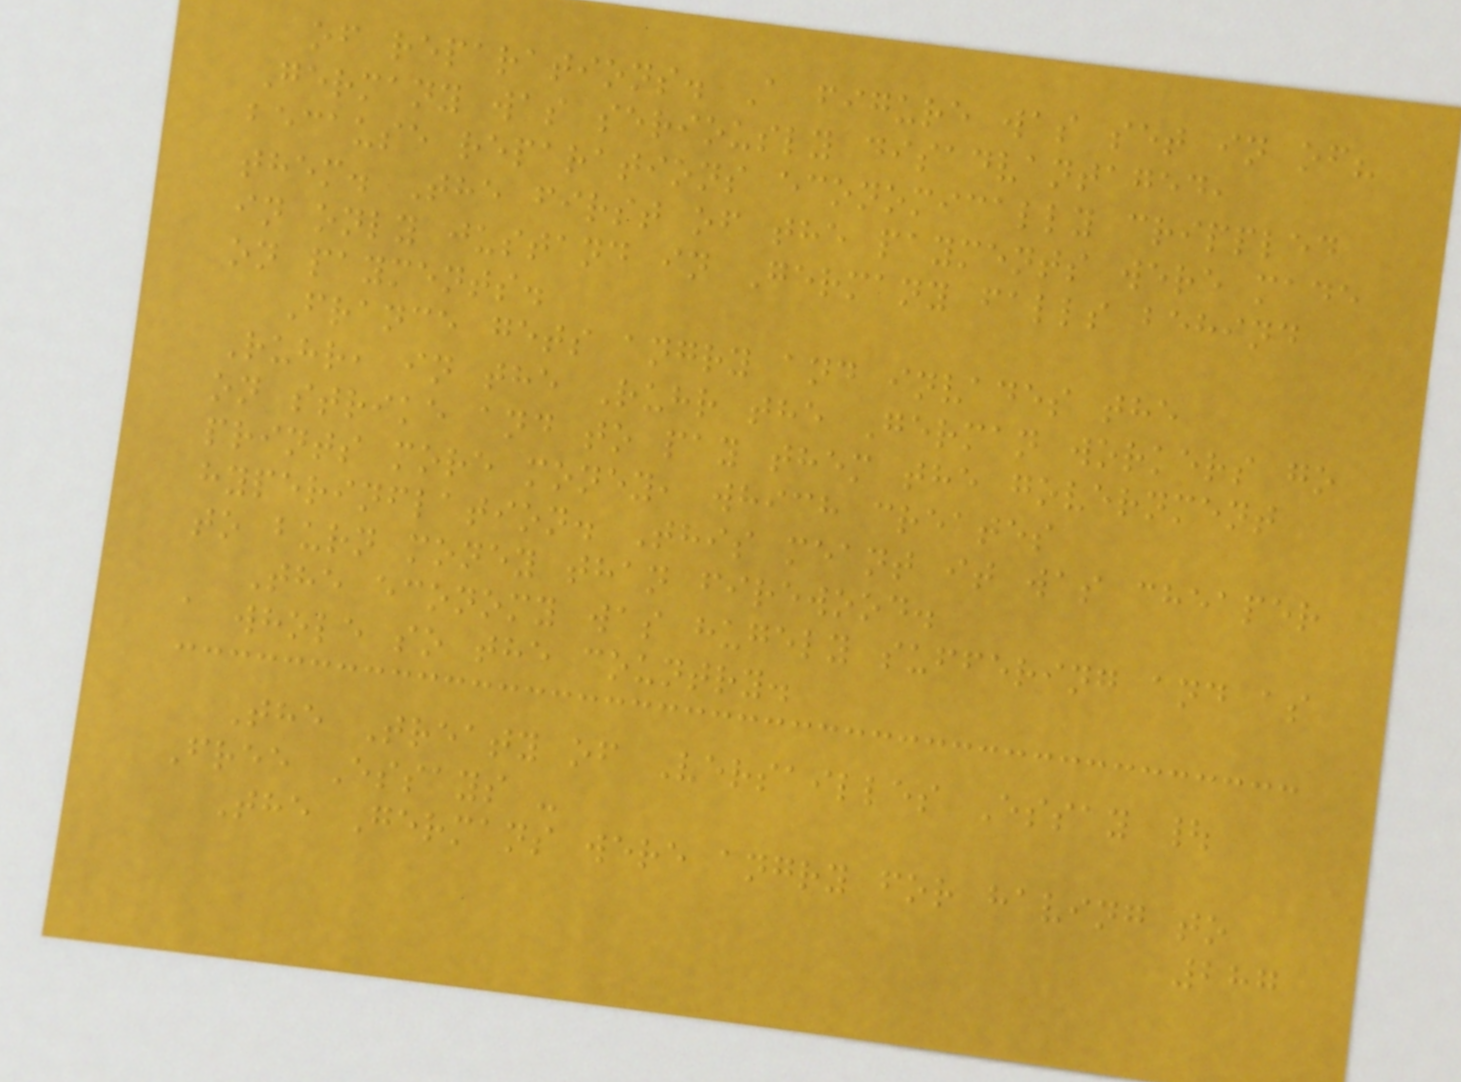of reparations. A figure was set in of?
Germany was seriously disadvantaged,
because reparations economically crippled
them. The first of the payments were made
in only justand in Germany falls behind
on payments.
France gets angry and invades the
Ruhr, in the Ruhr the German workers go
on strike and to pay them the government
prints more money, which creates
hyperinflation. This meant it was cheaper
to burn money than firewood.
The economy was hugely suffering and as
a whole so the country.
The Treaty of Versailles Essay |
Free Essays -
The Germans were angry for having to
287
